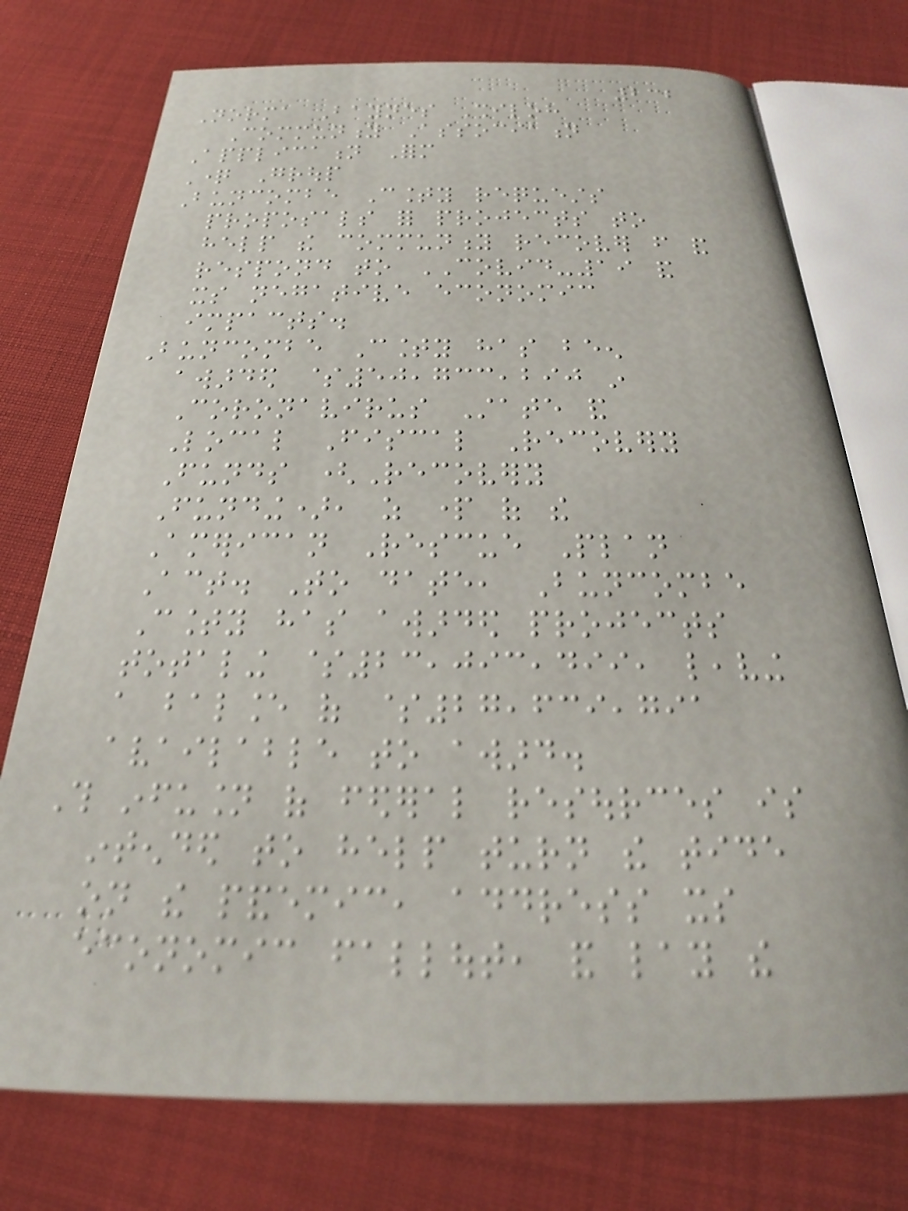232
Norma Baynes Shiloh
Community Association
Application Form
Question Group
Buncombe County requests
proposals for projects to
help the community recover from and
respond to COVID-19 and
its negative economic
impacts.
Buncombe County has been
awarded $50,733,290 in
Coronavirus State and
Local Fiscal Recovery
Funds (Recovery
Funding), as part of the
American Rescue Plan
Act. To date, Buncombe
County has awarded projects
totaling $23,093,499, leaving
a balance of $27,639,791
available to award.
This infusion of federal resources is
intended to help turn the tide
on the pandemic, address its
economic fallout, and lay the
